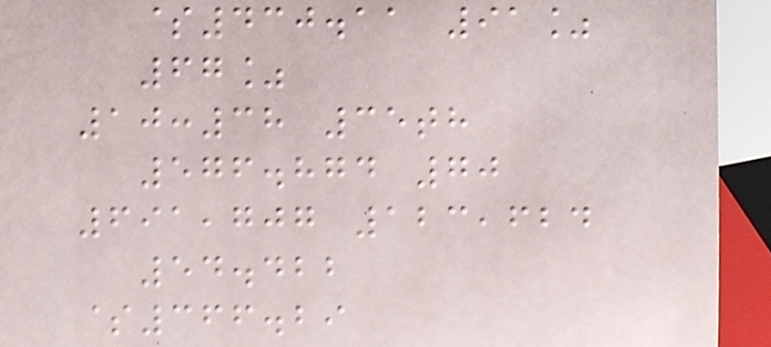$430.11 91%
67%
10:38 35th
576.874 70
691,707 123,624
54.422
$366.29
